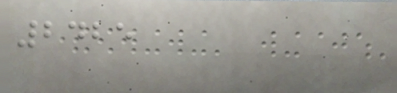2425
